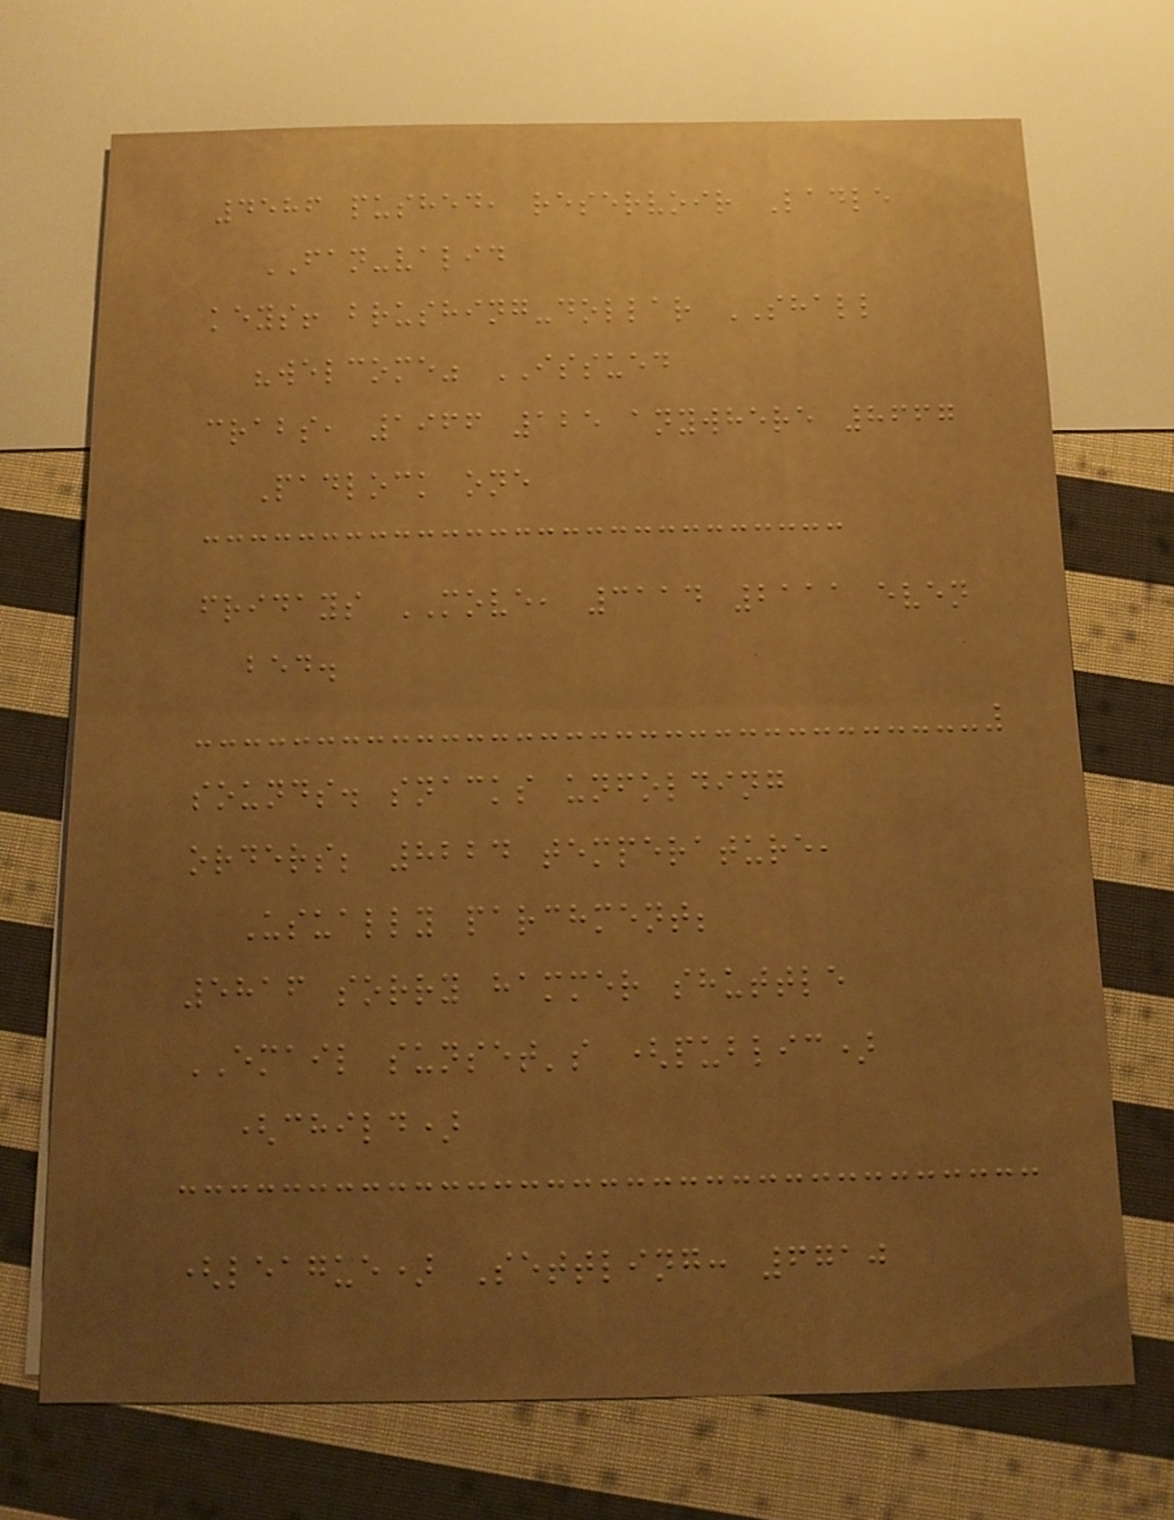4586 pushed, reservoir Ladle
FAN-valid
keys! brushing-dollar SHALL
"welcome" ISSUED
crabs, 1966 125 anywhere 8667
Padlock one
fridays MOVE, 3114 2111 even
bed.
sounds. snacks unfolding
orders; 8224 temperature,
Usually parchment;
5816 sorry hammer shuttle
EMAIL sunset's (public)
(child)
(league) Settling: 6710
